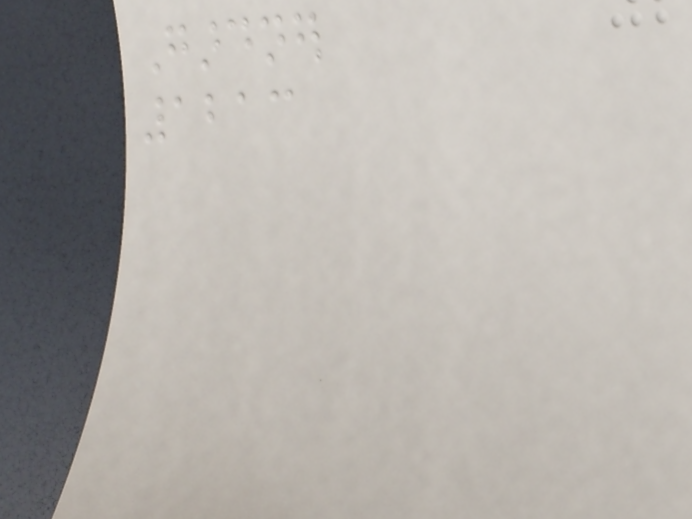Gardner
1213
